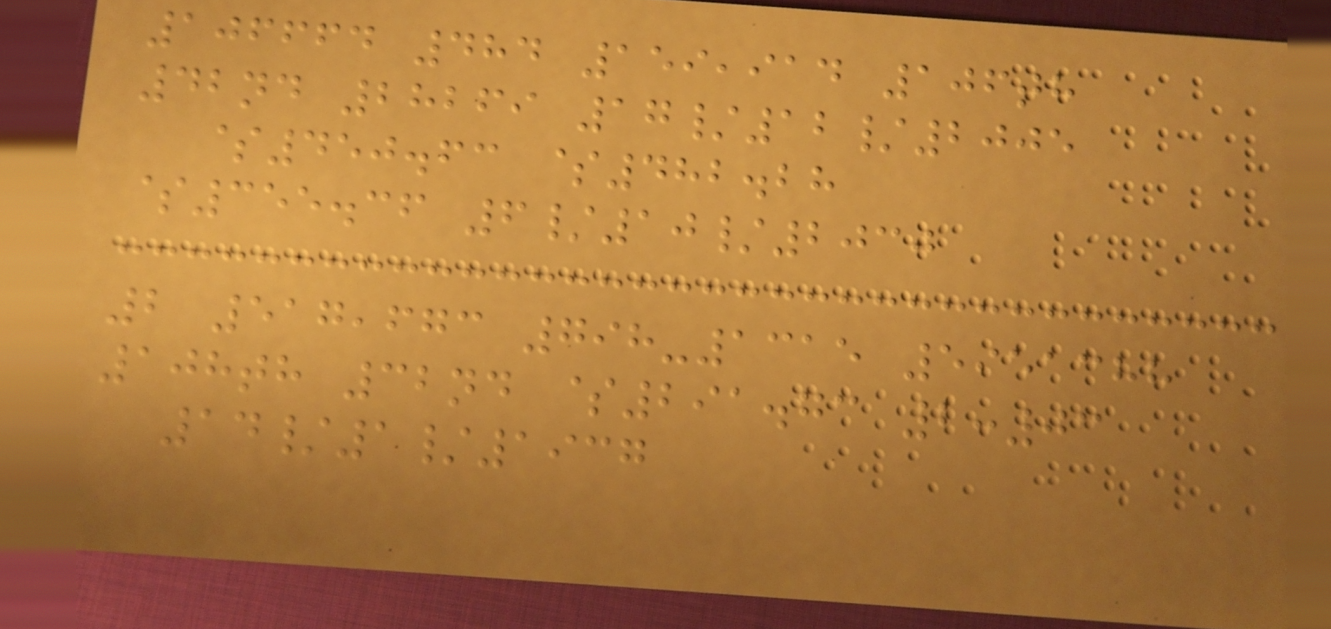106664 484 159,914 106th
42nd 28269 17/12/2005
$450.63 $482.28
$355.36 6/10/2030
2 517,673 798-1315 5951388
108th 32nd $291.73 2:03
14/1/1937
